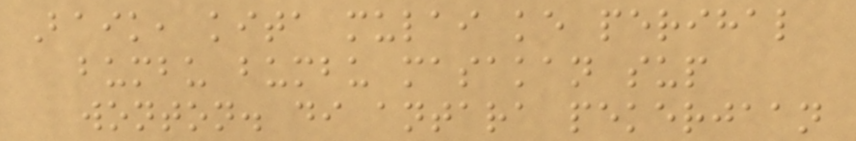Baik, kita mulai ke perihal
bumbu bumbu masakan sup
wonton. di antara pekerjaan
